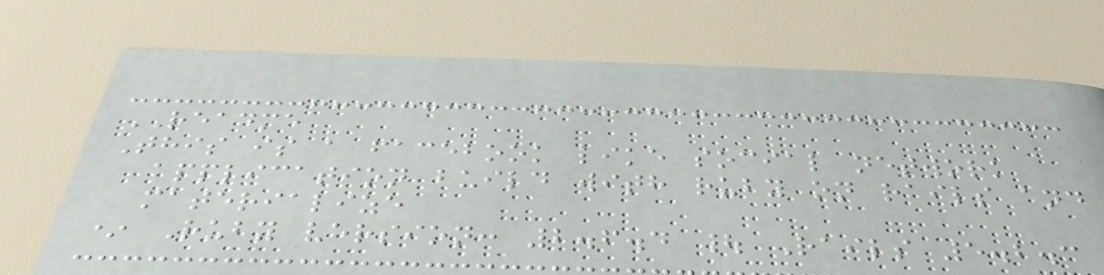README
This is a facebook like social network
application build with ruby on rails and
materialize
* Ruby version: 2.6.4 | Rails 5.2.3
